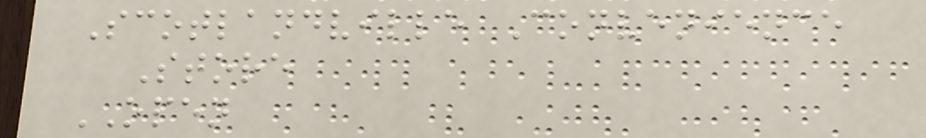Scotlandville Convenience
Store
OPEN
